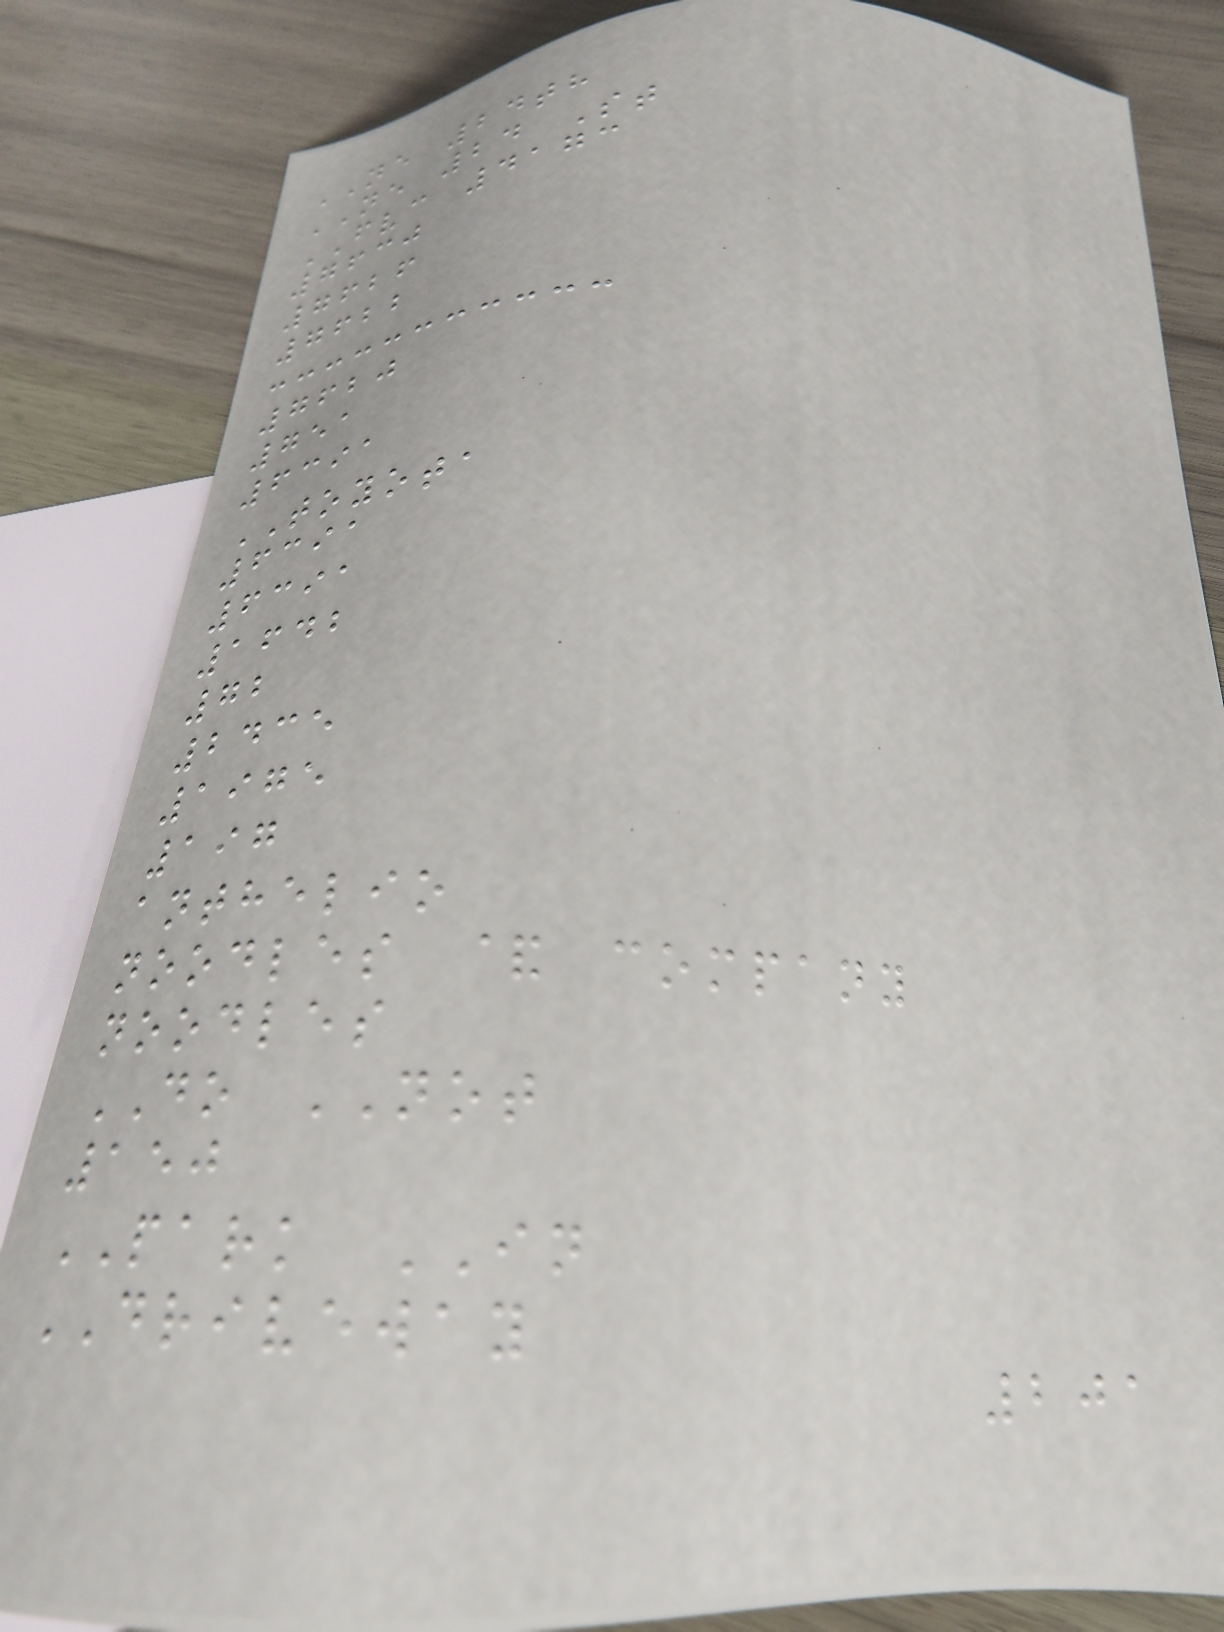NE 24th
NE 24 St
FVC 4173
7630
7626
7622
7620
751
6391
TOYOTA
6391
6391
1642
72
2435
1975
197
anthelio
noodles & company
noodles
DO NOT
150
PARK IN
DRIVEWAY
201
